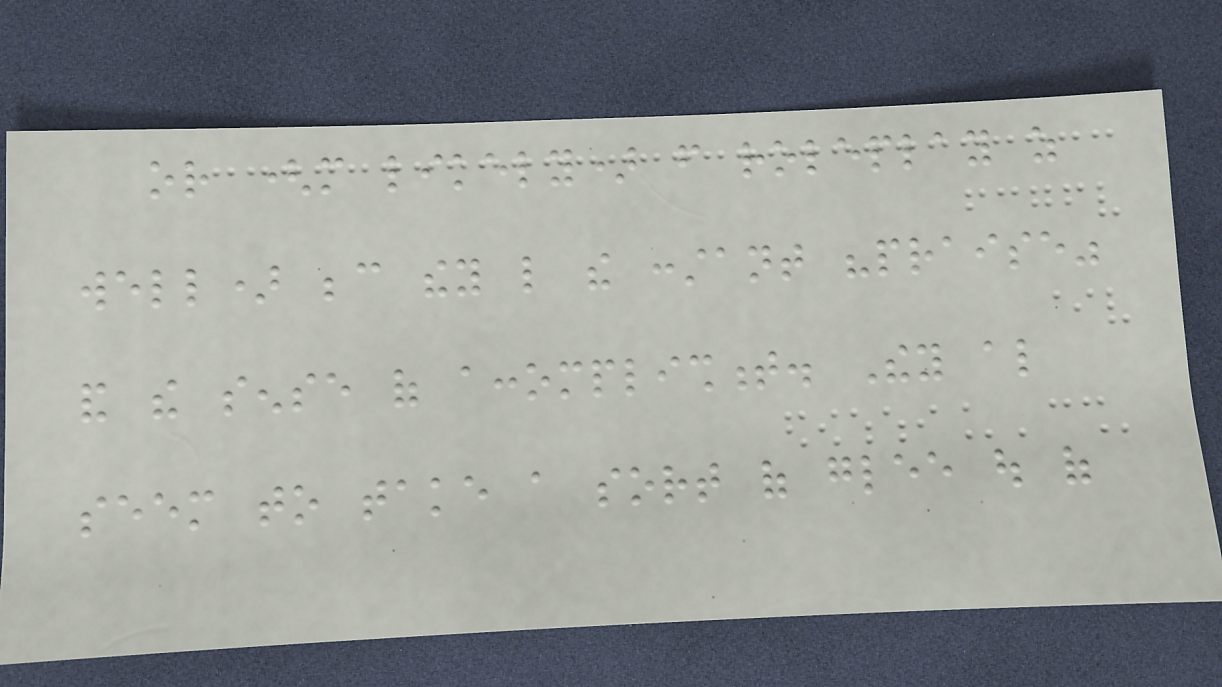or (more likely) from roleplay as
well) because they like the constant "praise"
and the sense of accomplishment. They also
seem to take a sort of glee out of
